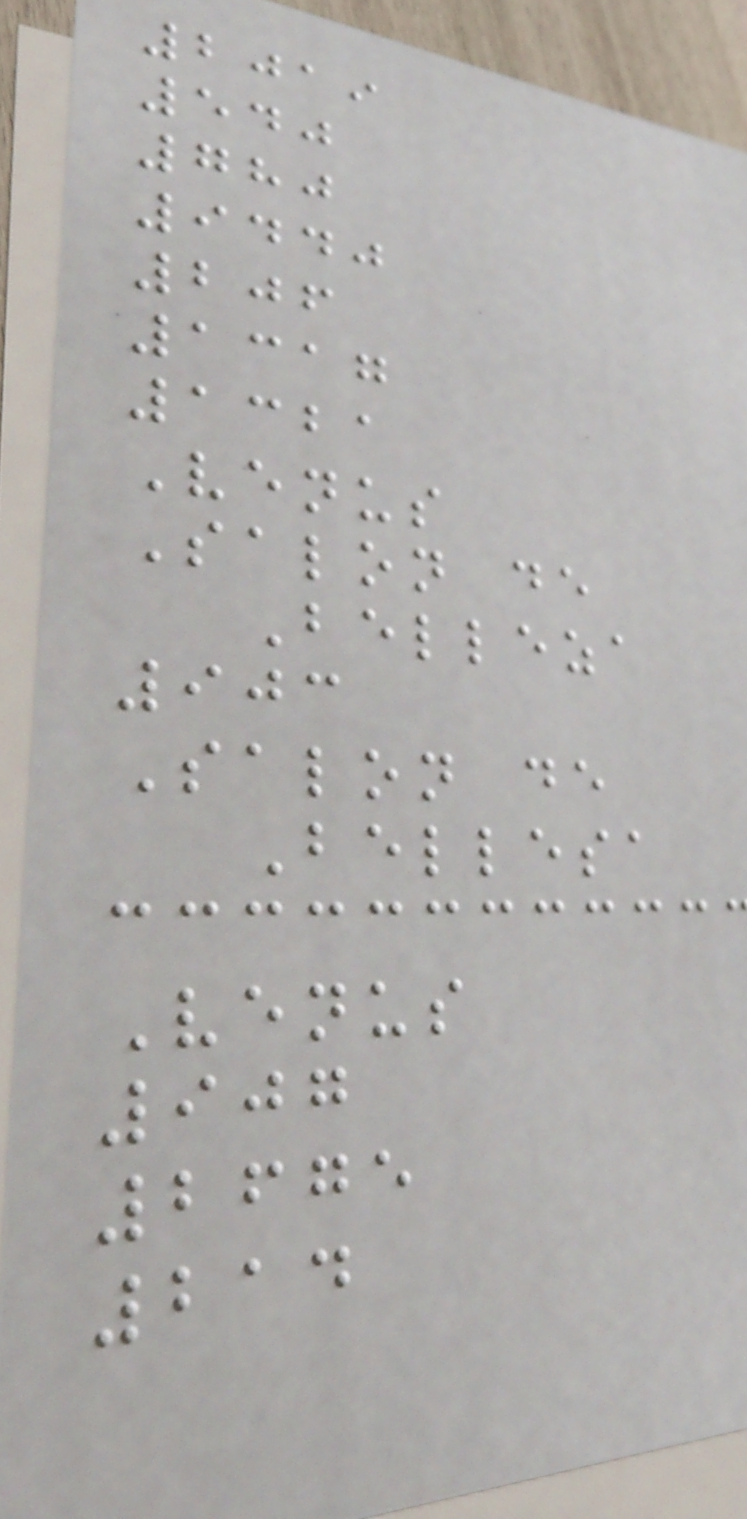2019
540
780
9440
206
1317
1321
Venus
Salon de
Belleza
903
Salon de
Bellesa
Venus
907
2675
214
